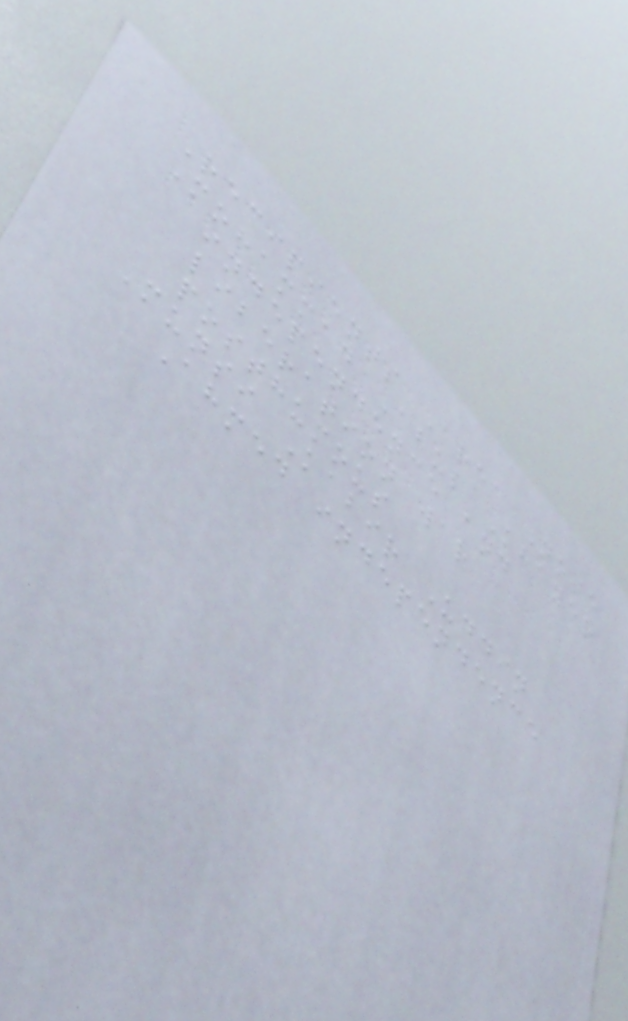Recipients Area Note
Mohammad Abul Khayer
independence and
liberation war
posthumous
Munsi Kabir Uddin
Ahmed independence
